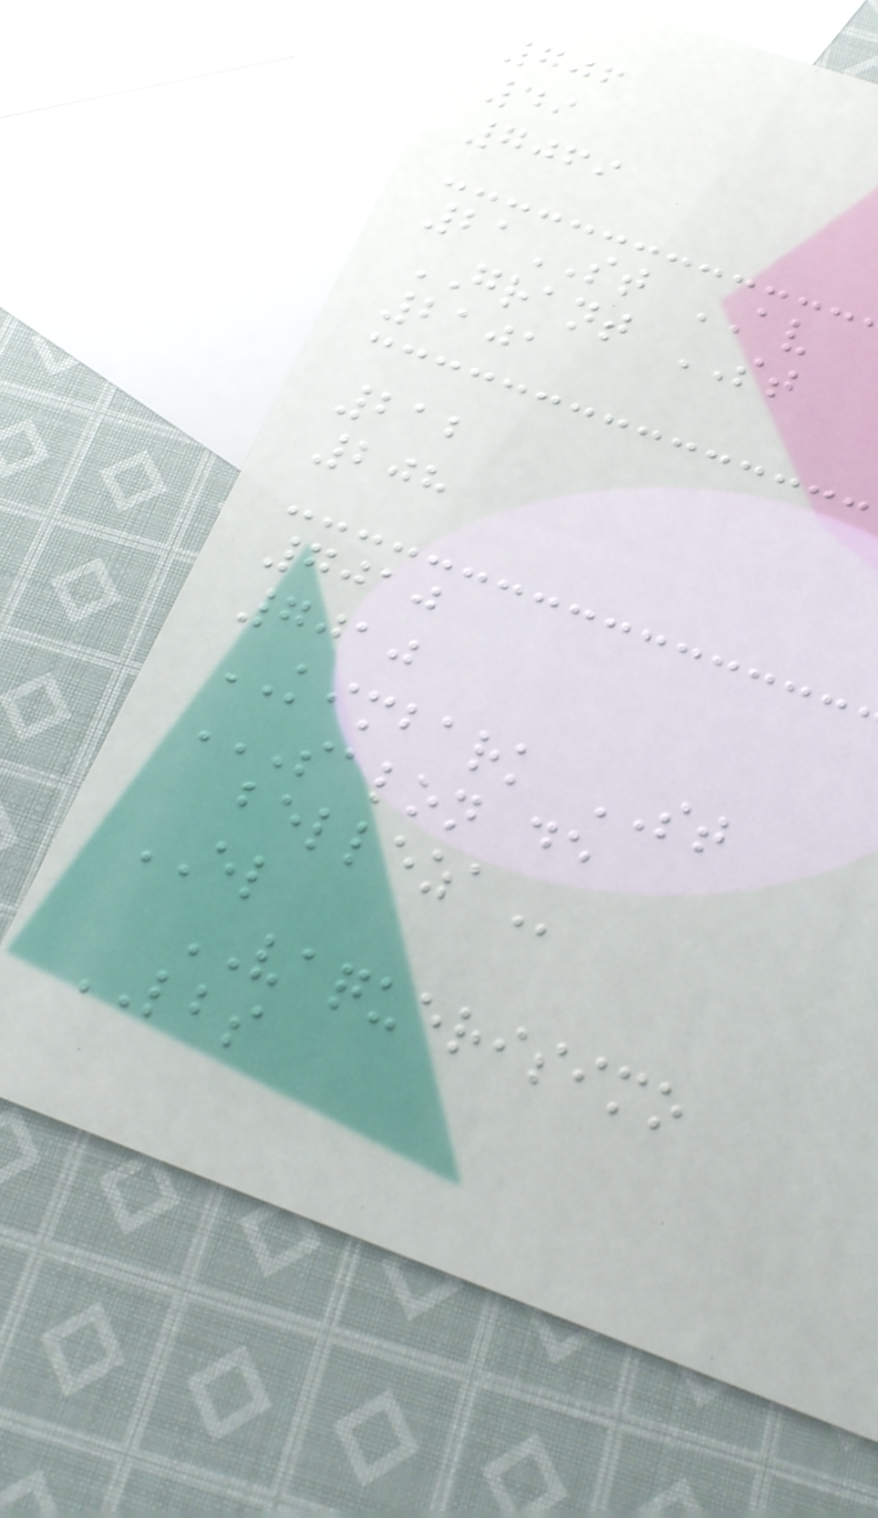706
49
7069
21ST AV
GRANT ST
2101
212
208
7010
7010
KIMBARK ST
SALON DE
BELLEZA
EL
VAQUERISIMO
LBS
